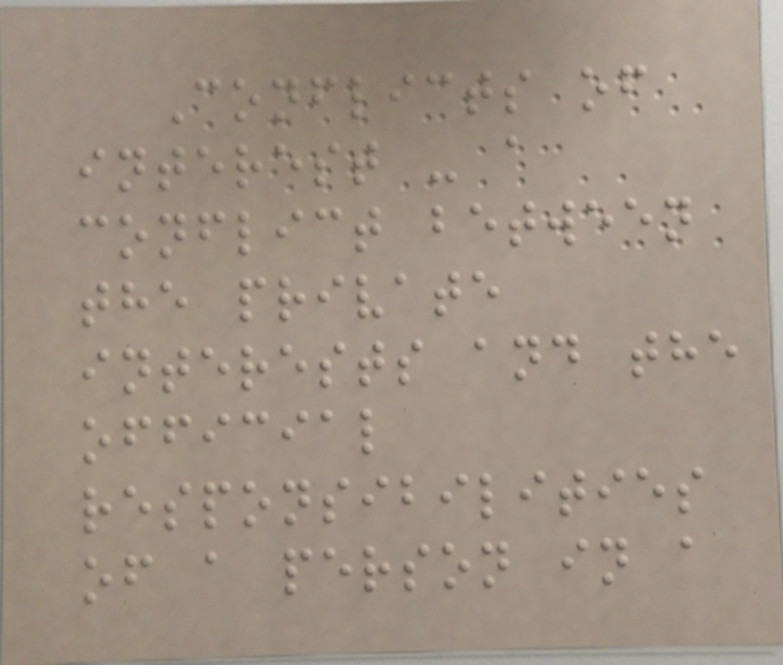Conflicts of
interest - a
conflict between
the private
interests and the
official
responsibilities
of a person in a
